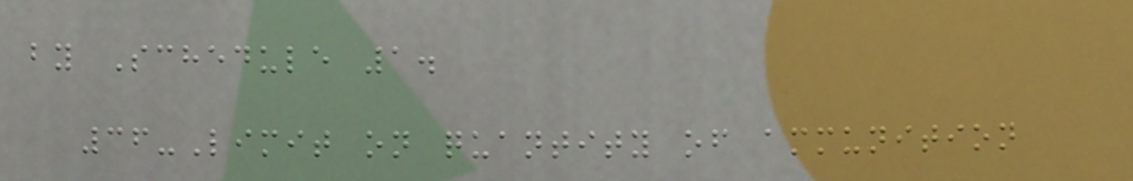by Schedule 1.
36-Limit on quantity of ammunition
